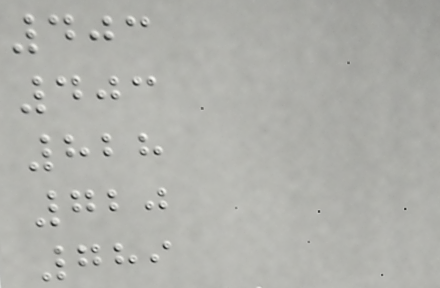403
403
828
720
789
